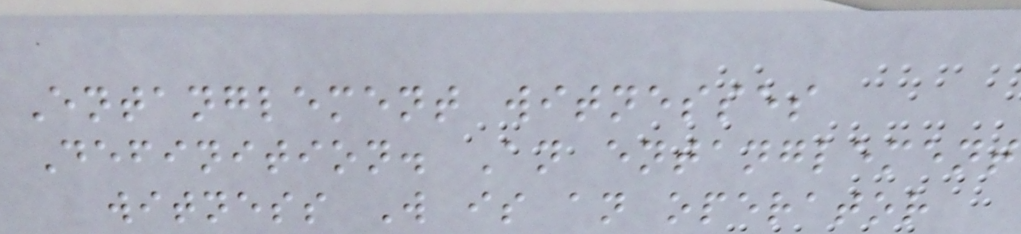Entanglement witnesses
Definition. An entanglement
witness W is an operator
